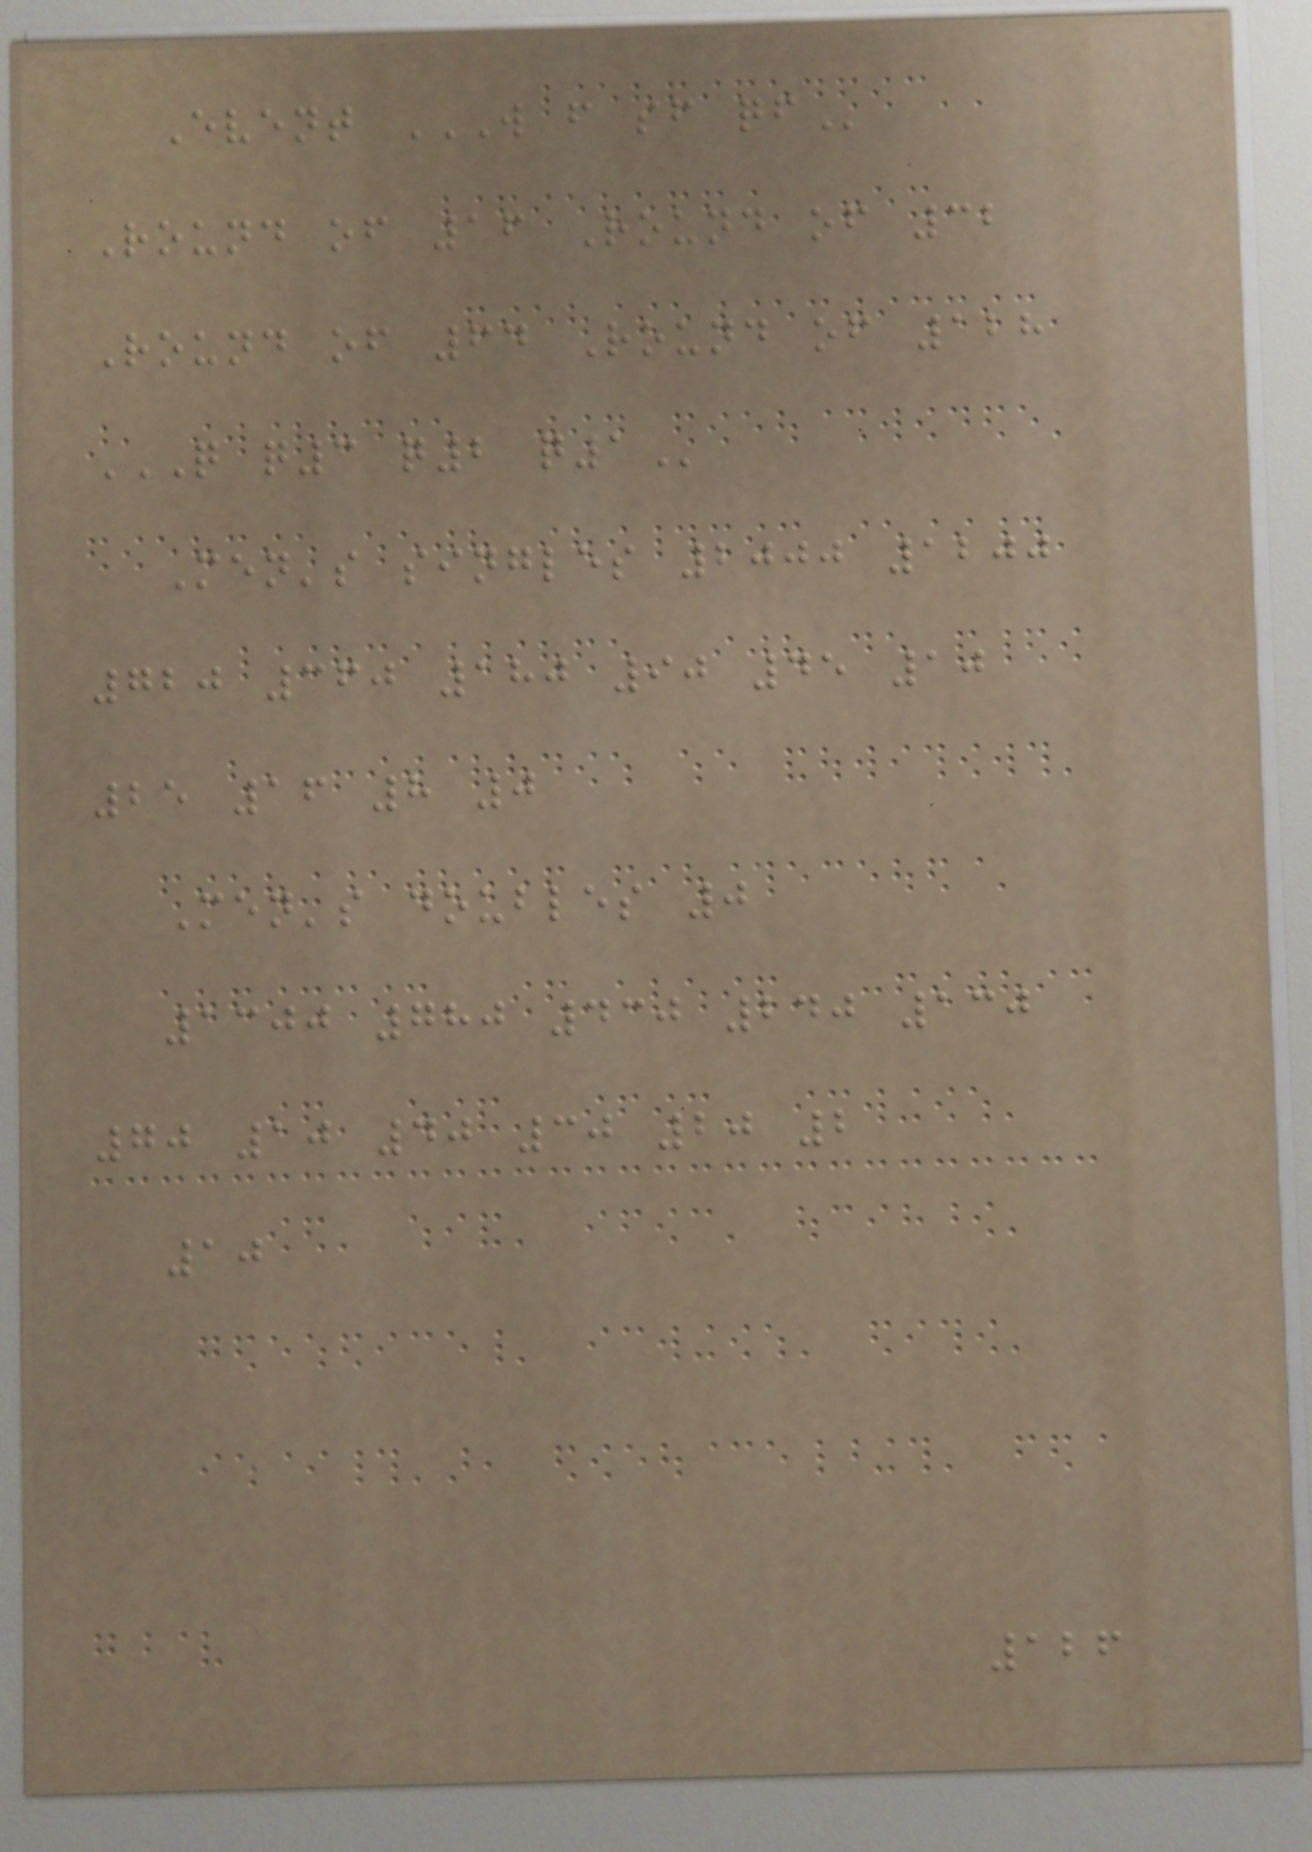Event W F SF QF
Round of 16 Round of 32
Round of 64 Round of 128
Q Q3 Q2 Q1
Men's singles 2000 1200
720 360 180 90 45 10
25 16 8 0
Men's doubles 0
1300 780 430 240 130
70 10 40 30 20 2
10
126
